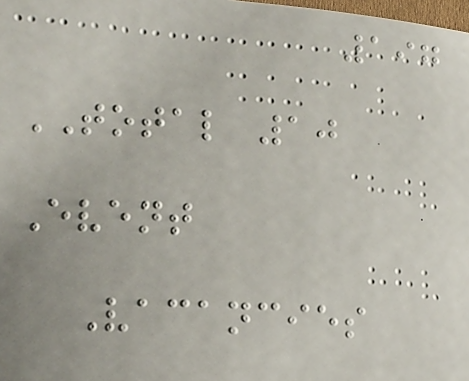197
TOTAL 10
Event
Vacancies
